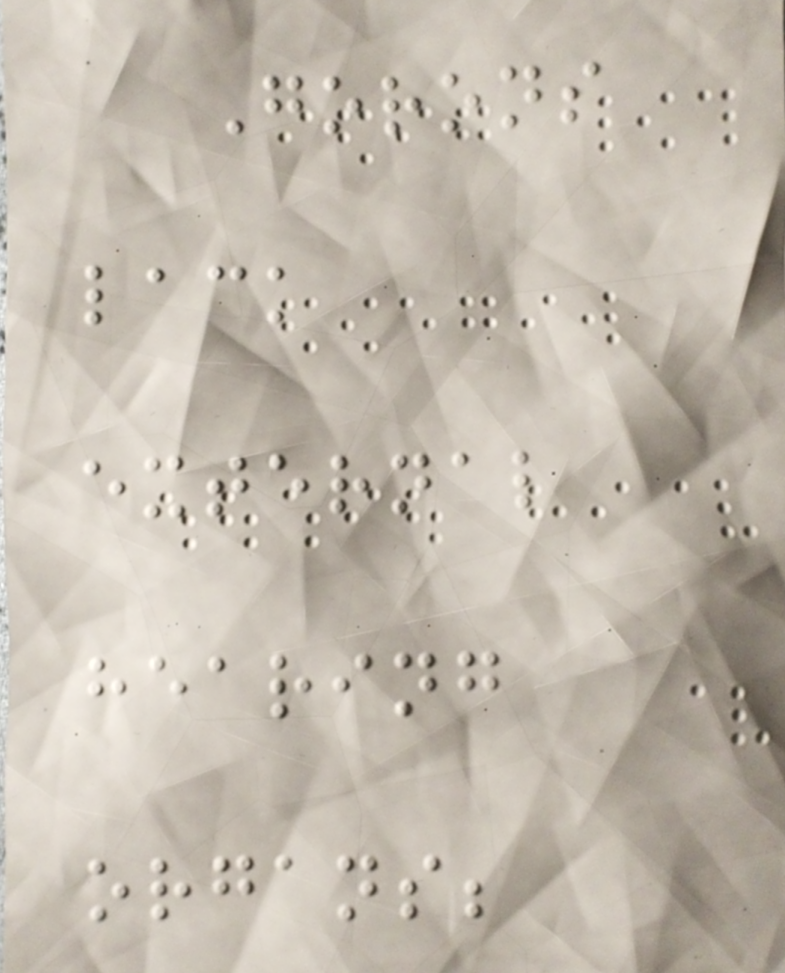Gorons
lack
external
hearing
organs;
